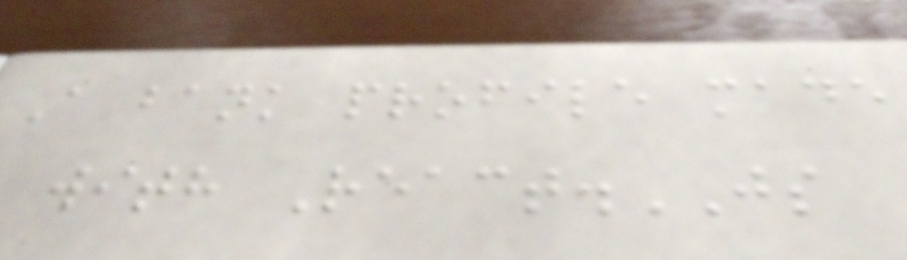A bank profile made
with React.JS
